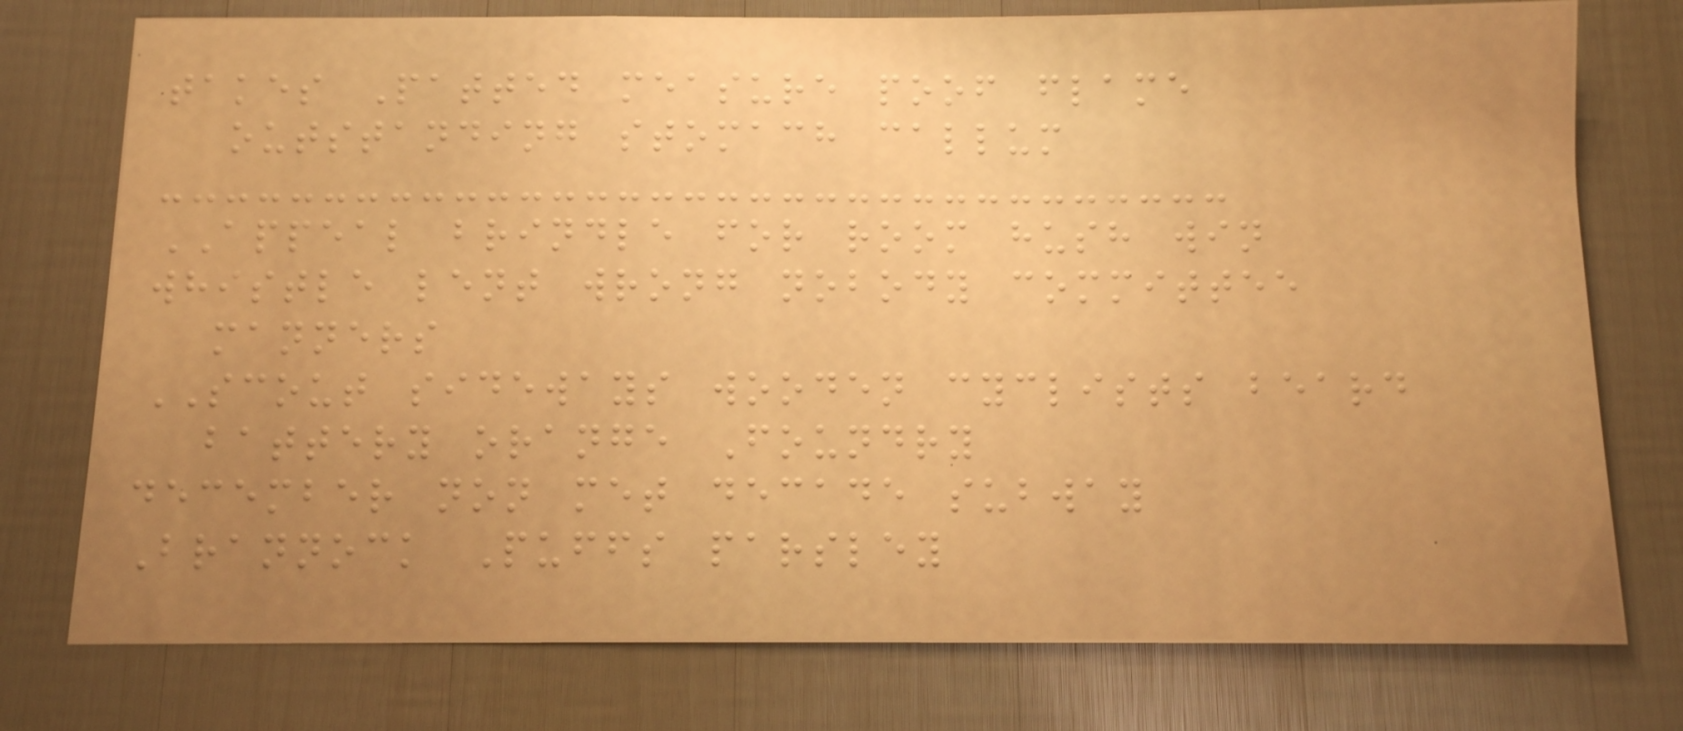takes Patted measure poof flame
outstanding stomach callum
APPEAL brindle for room hush win
whistle lent wrong nobody committee
manners
SCOUT sideways wooden cyclists beard
battery orange Foundry
december non met decade subway
Brannock Puffs parsley
